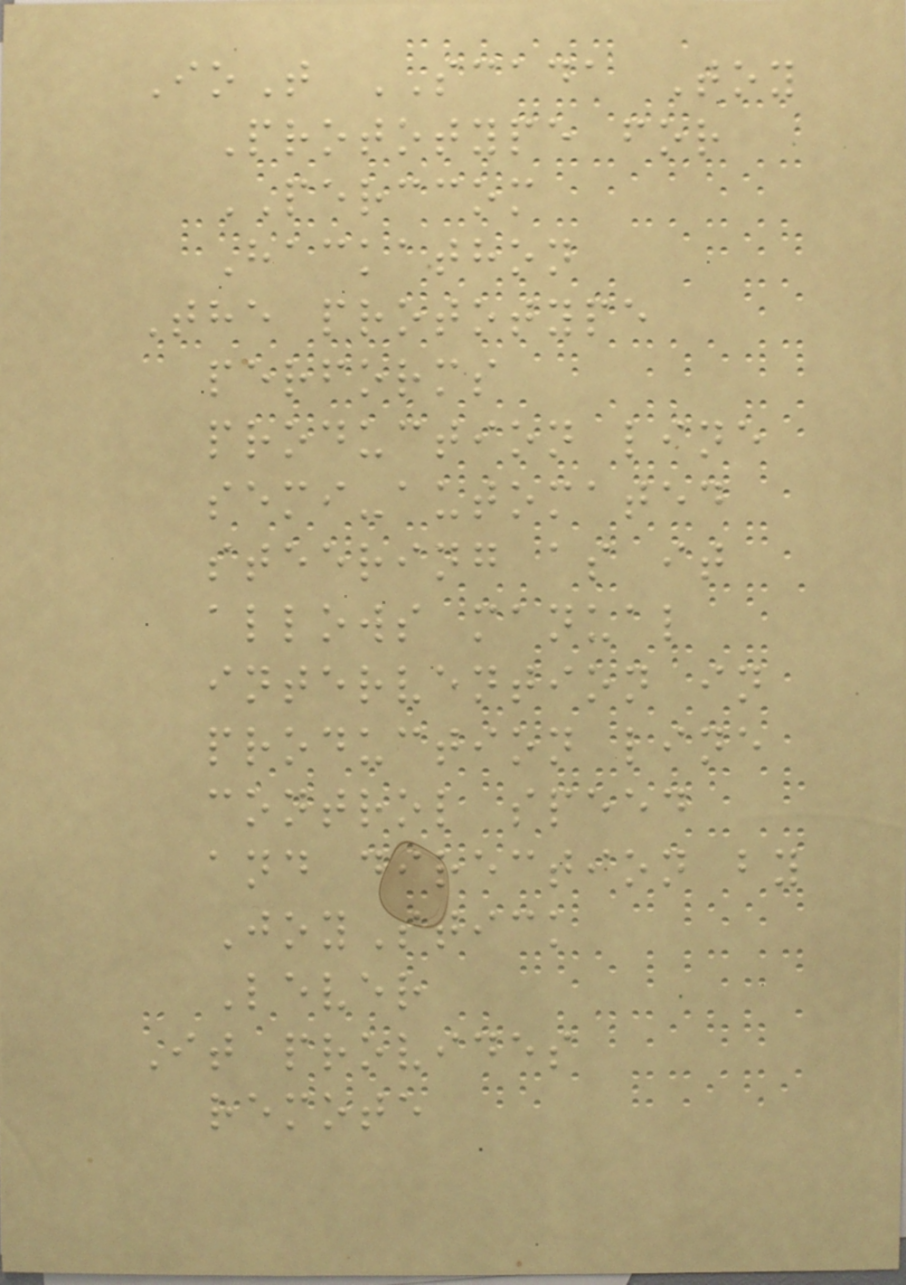IoT SCADA Toy
Prototype for
PERCCOM
Hackathon
The prototype
performs
production line
semi-automated
steering as it
allows manual
intervention in
production line
control speed
and direction by
JoyStick
Lever
It provides
remote
